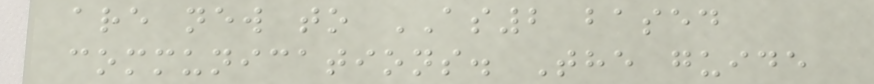are new to AS2 based
communications. The guide
